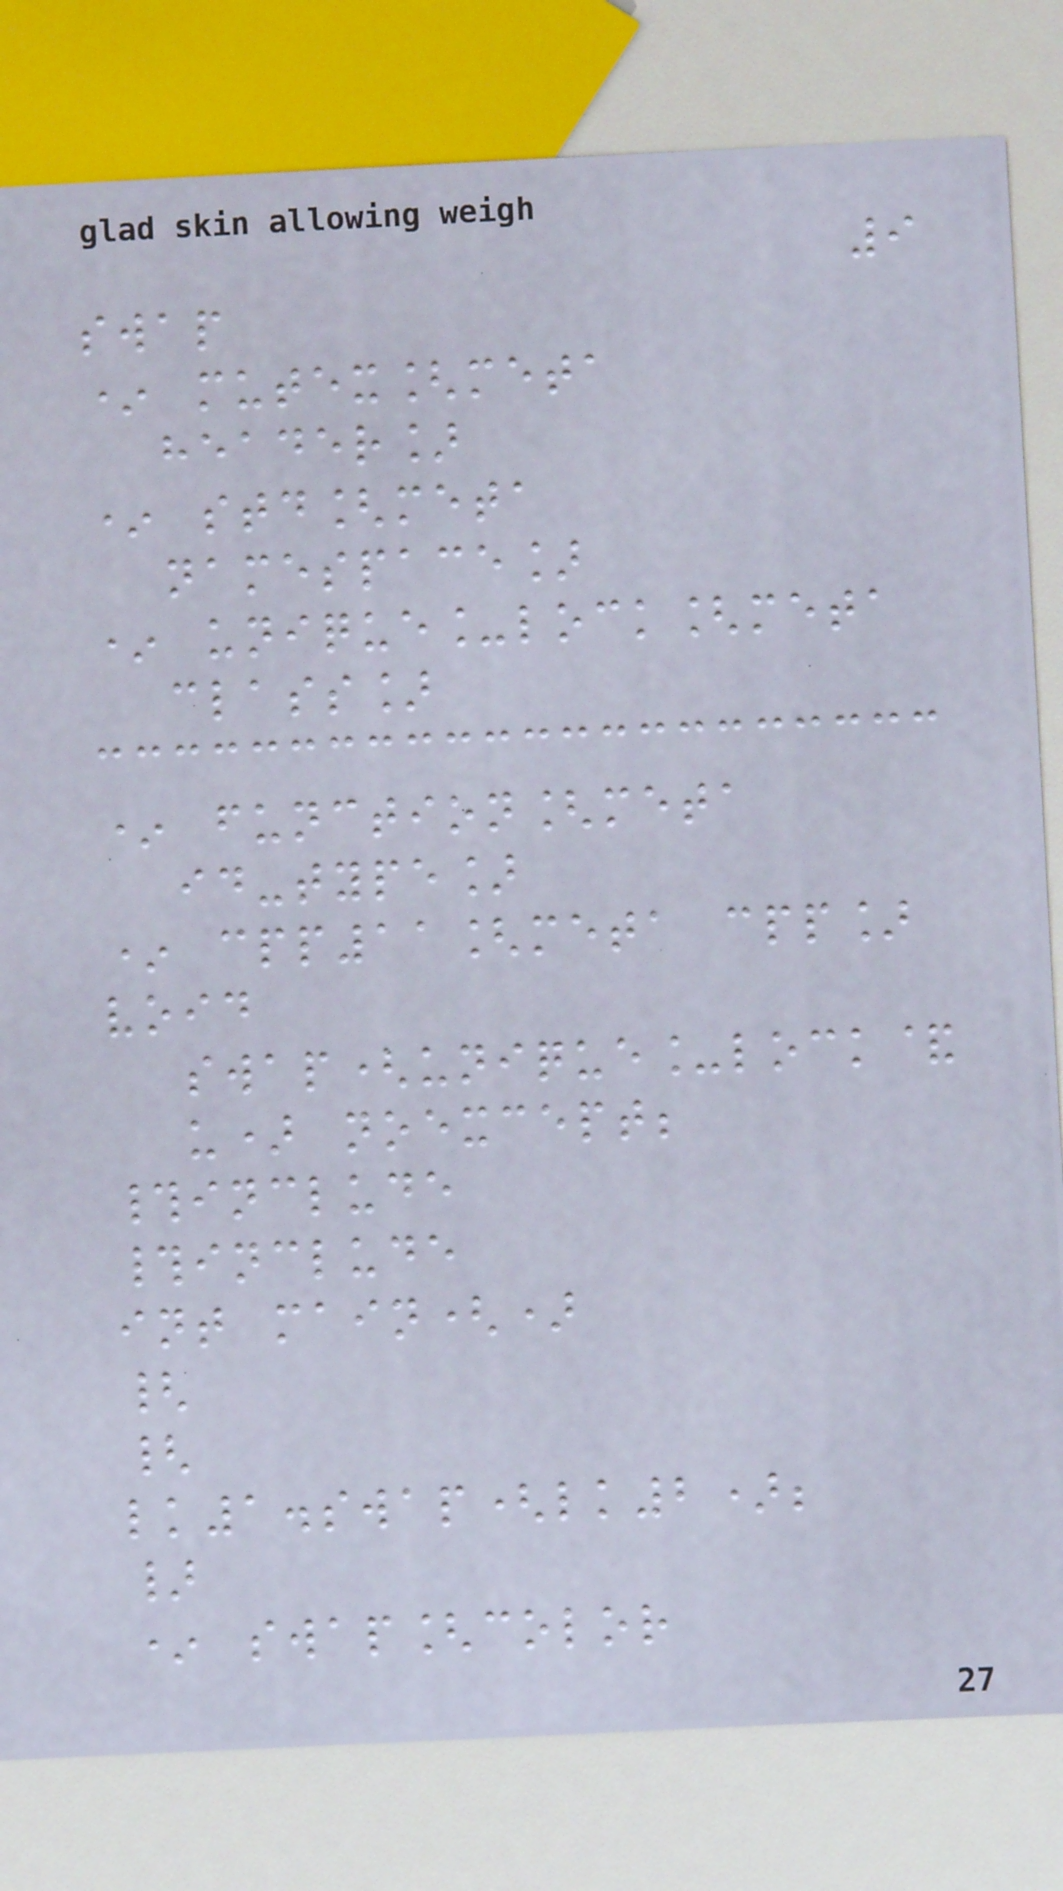9
swap
* mutex[meta
header]
* std[meta
namespace]
* unique_lock[meta
class]
* function[meta
id-type]
* cpp11[meta cpp]
void
swap(unique_lock&
u) noexcept;
#include
#include
int main()
{
{
lk1.swap(lk2);
}
* swap[color
